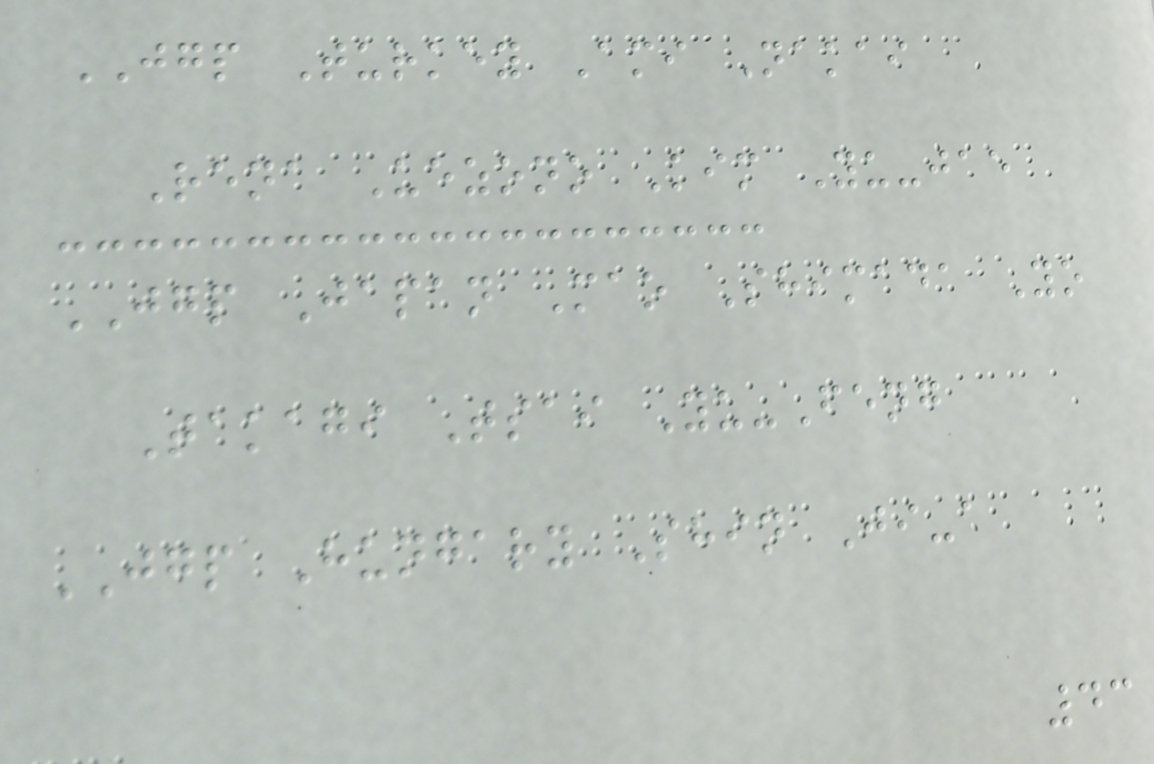JGP Turkey Ami Nakai
Rena Uezono Kim Yu-jae
JGP Japan Mao Shimada Yo
Takagi Tsai Yu-Feng
JGP Hungary Shin Ji-a
43
